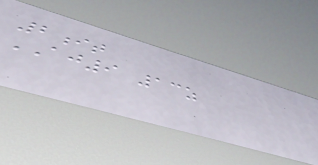2it
AJ9 13z
